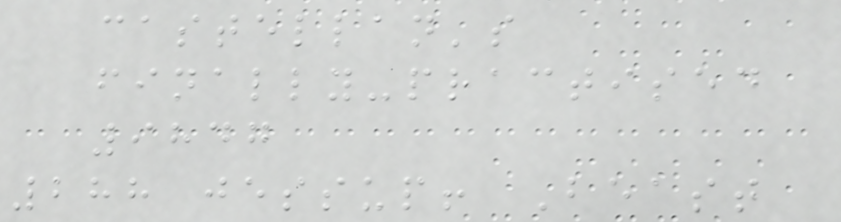castellan's
finally-practised
9847
288 jessup! Beast
